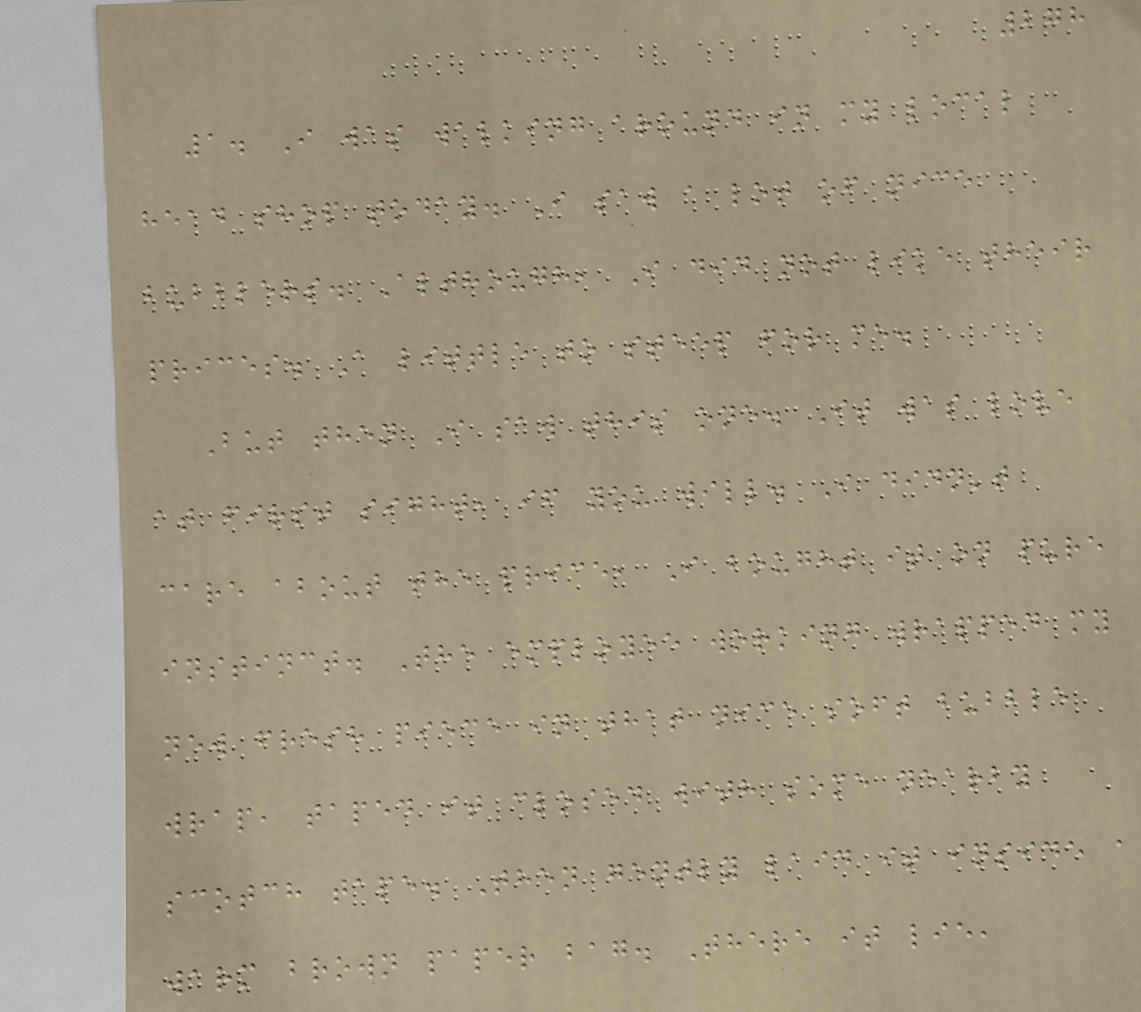278
1. I was walking around in my local
head shop today. I saw a lot of nice
bubblers. Although, I did not like their
prices. A little to steep for me.
But then I saw this one. It was love
at first sight, if you will. I didn't
care about the price, I bought it on pure
instinct. The employee working wrapped my
new fresh piece in that nice soft bubble
wrap, taped it closed with some nearby
scotch tape. Then gently laid it inside a
warm brown paper bag. There it lie,
